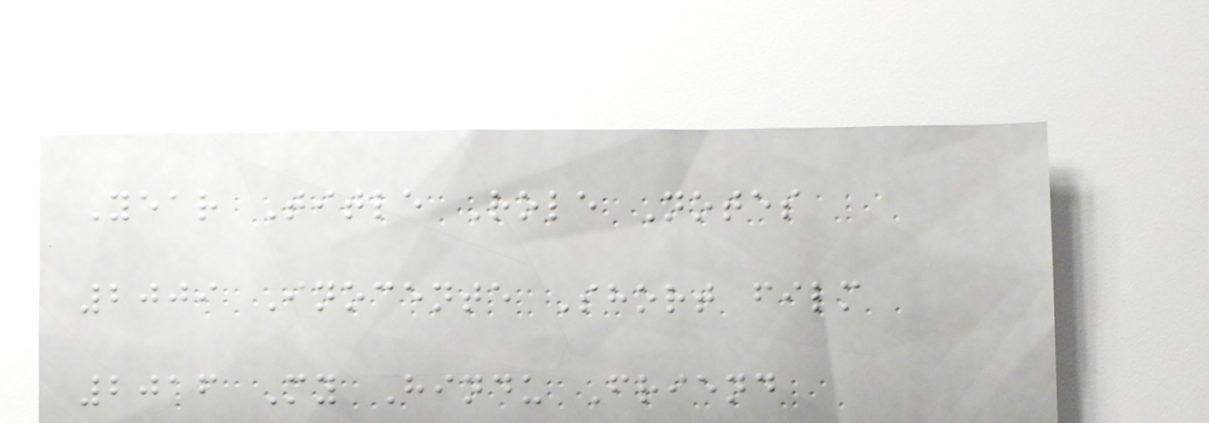Year Title Role Notes
2009 Inocente Short film
2016 My Hindu Friend
